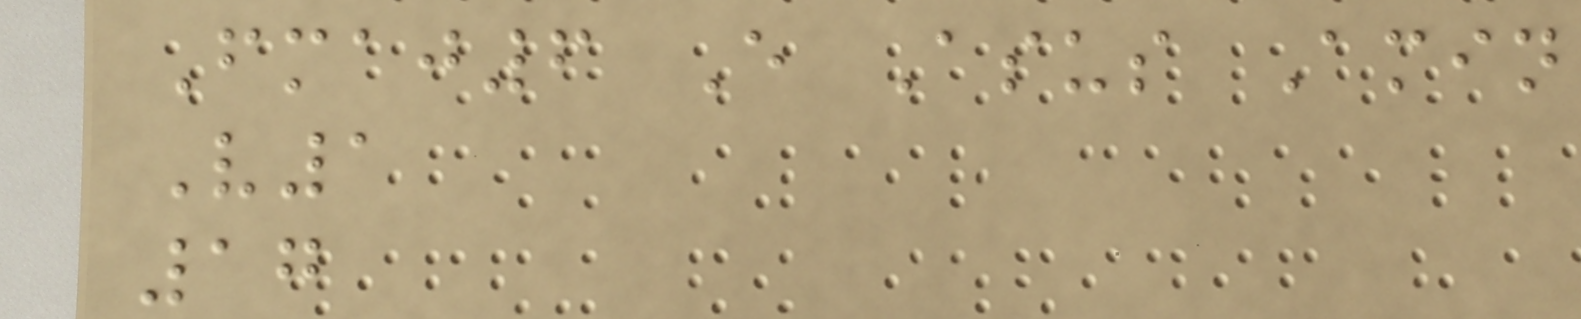Fmaj6 E Asus Amin
V1
17
